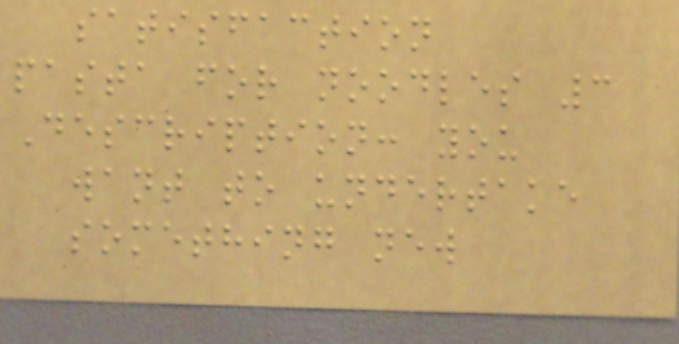satisfaction
pasta for noodles 3
Description: you
want to undertake
something new
